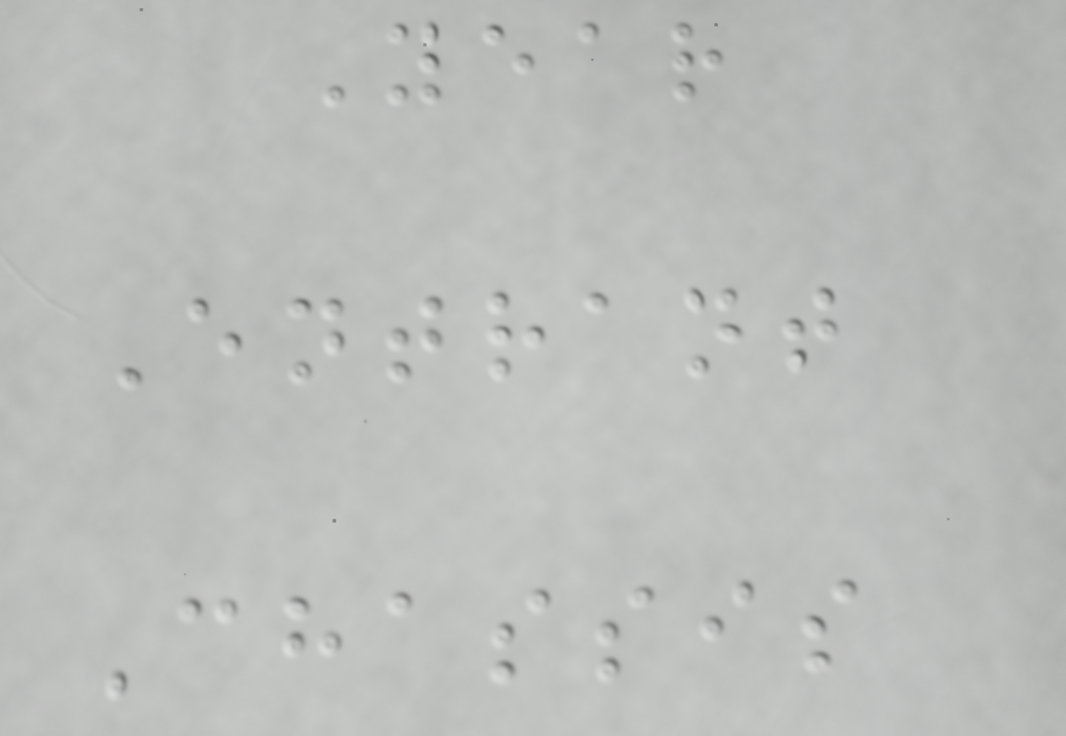Year
Entrant
Chassis
